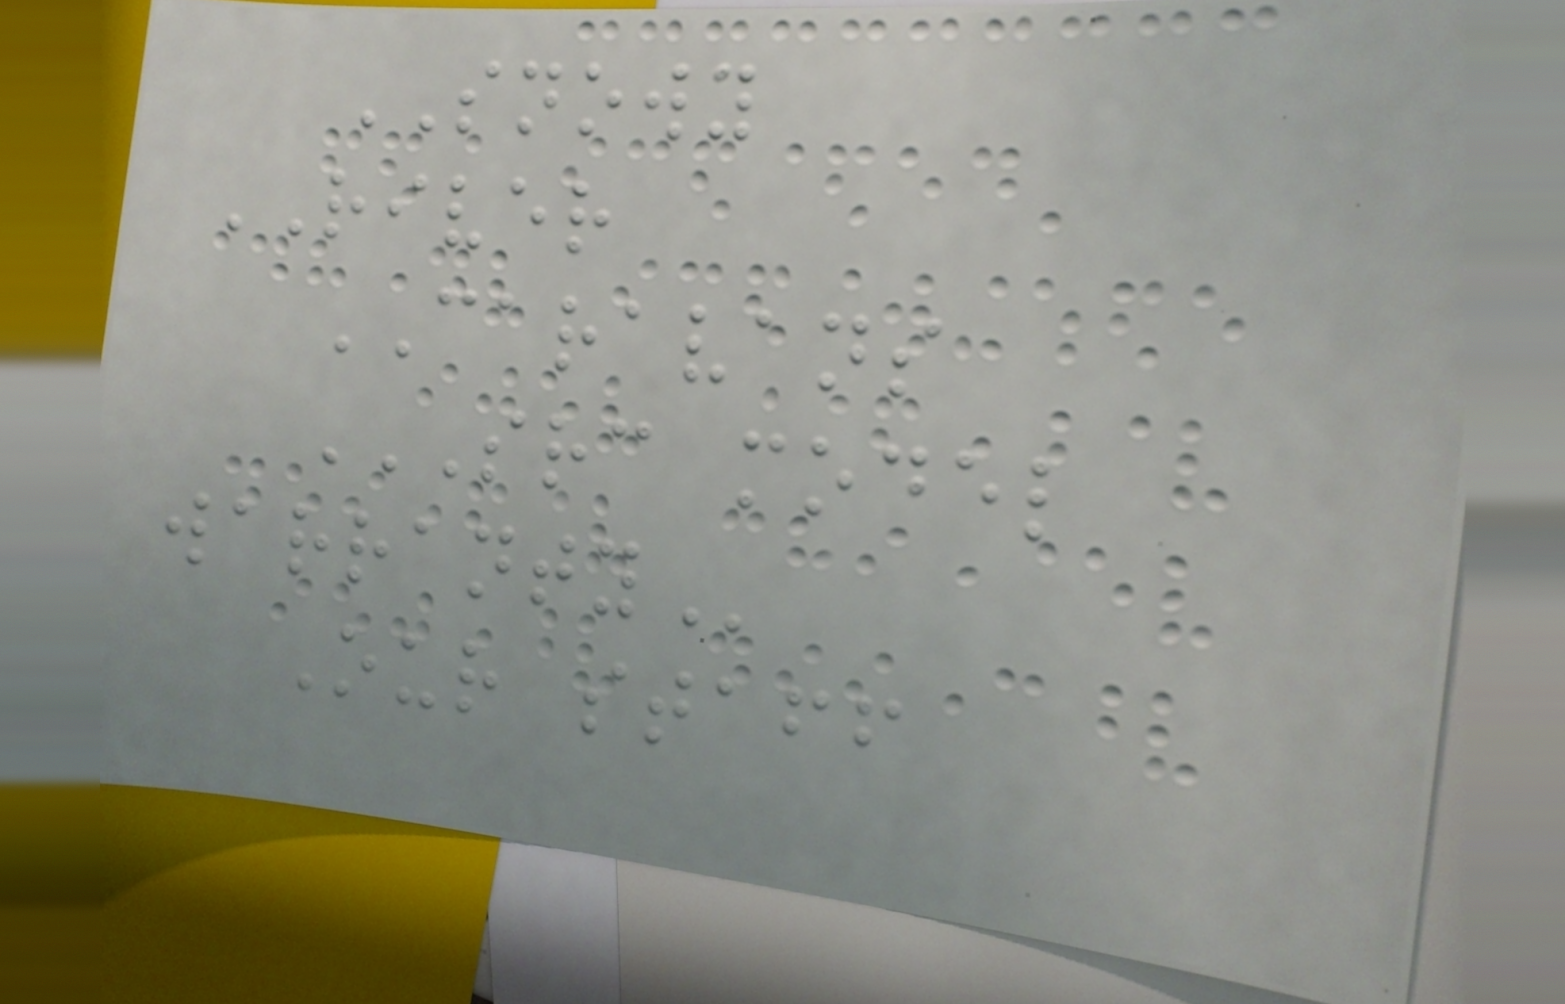SNOWY
RIVER
CARAVANS
SRC MODEL
WARRANTY
Our staff
